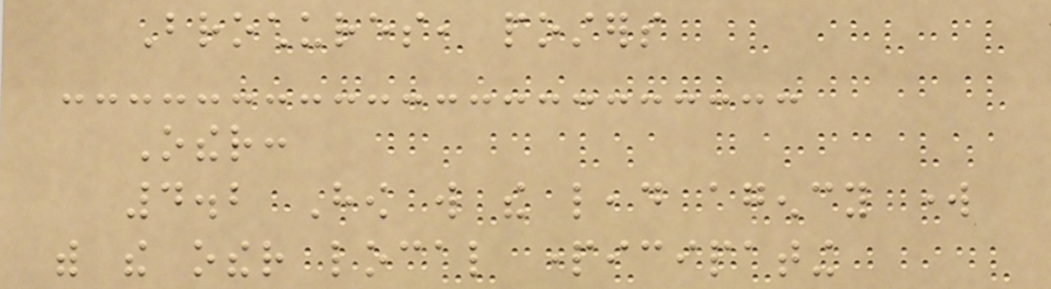Brochures, posters
Other:
4.2 How will the lead agency work
with the other local participating
